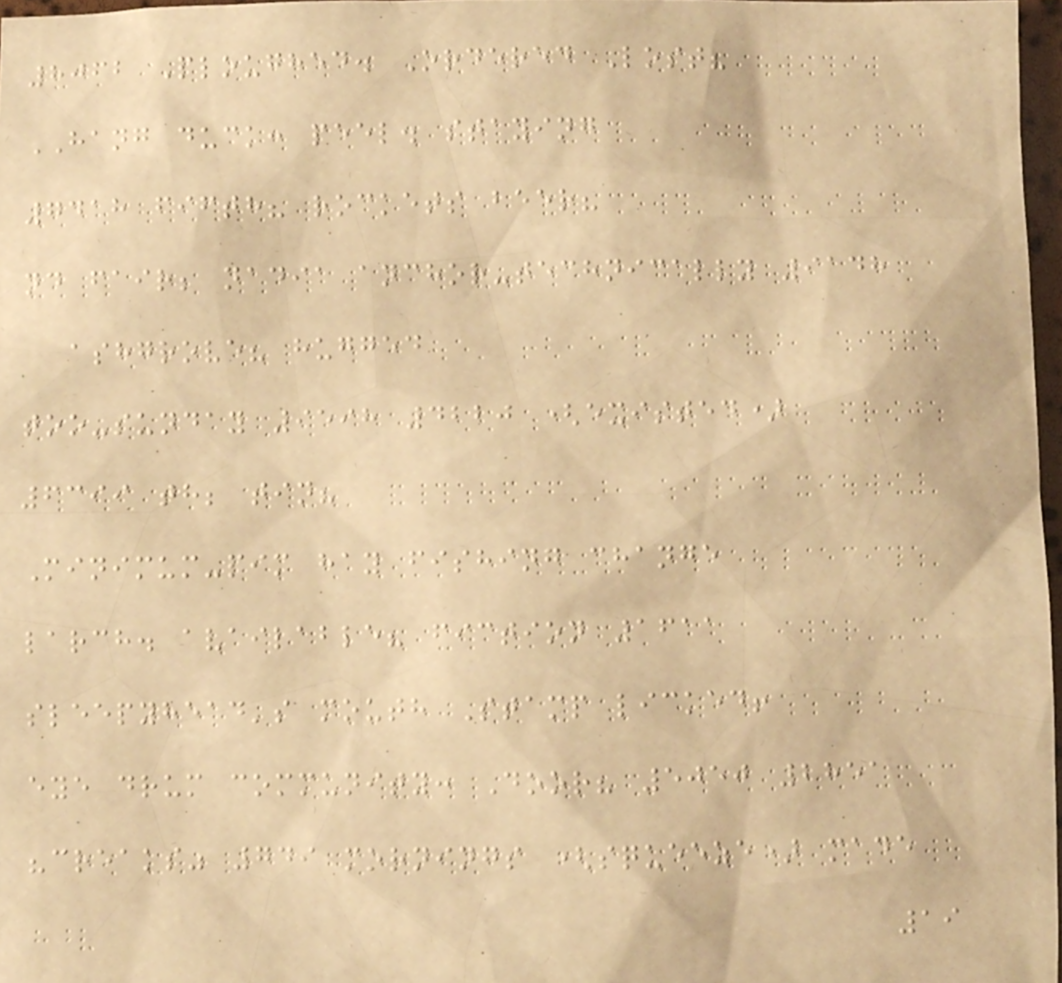8062 Ploughed. Ordered Lost?
HANG duck: peel. staying
7418 fifth? rockets beer?
nd fair; nadia anchor-technically 9148
ashgrove? hugged
too-sunday 9598 4220 (existed)
6399 th; tin?
Minimum-pim hay fishing change
larch. available? fiction 1611
sleepyhead's mouth Stamp licked!
eye drum community: Door? 5050 2851
"creaks" 749 mornings (squeeze) made
19
